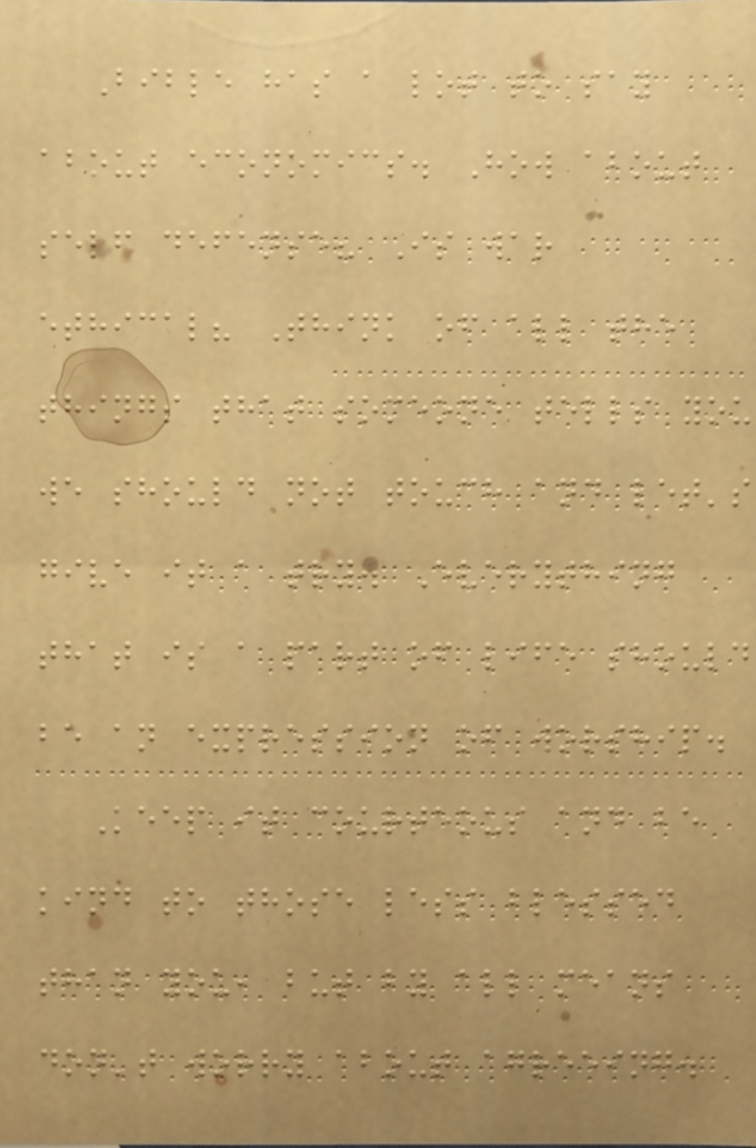Bible has a lot to say
about economics. How about
self defense? Is war
ethical? Think of all the
things that someone tells you
we should not touch and let's
give it a try. Everything
that is a part of life should
be an expression of worship.
Keep it courteous and be
kind to those less blessed
than you, but by all means
don't worry about agreeing.
